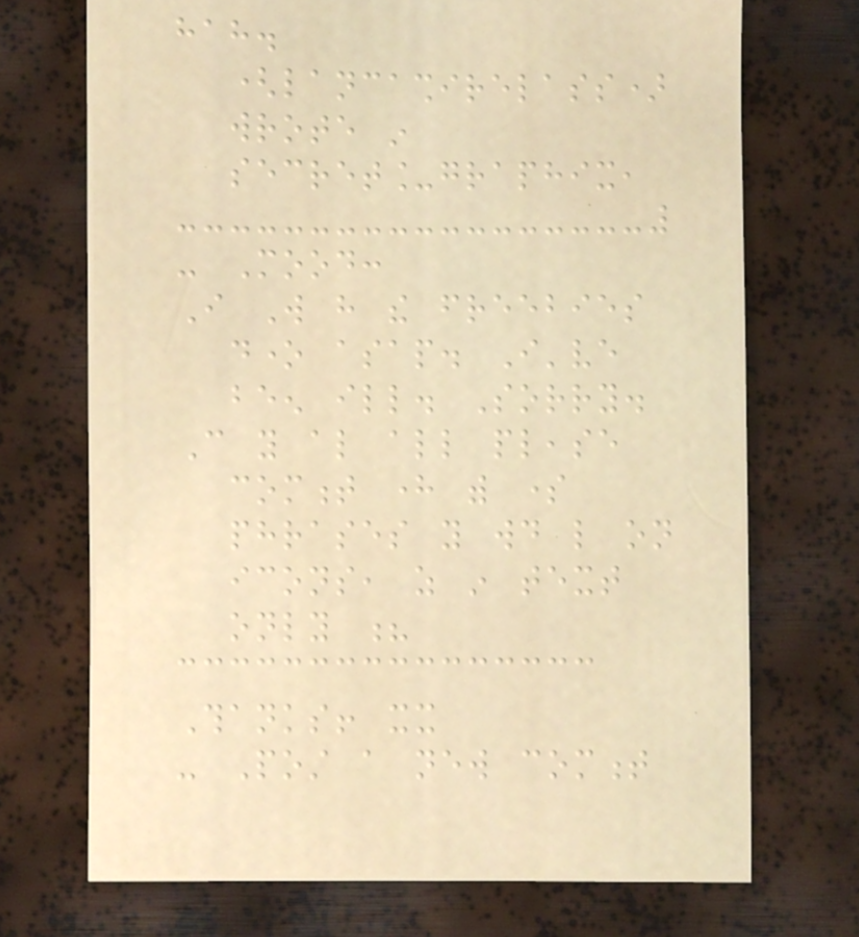hah.
(lancashirelass)
wrote in
secret_graphix,
- Mood:
I Will have the freebies
done asap. I've
been ill. Sorry.
Can you also all please
comment here with some
phrases you would like on
icons, as in text
only ?
Thanks! xx
- Post a new comment
